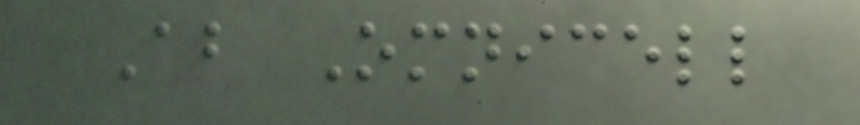About Omnicell
